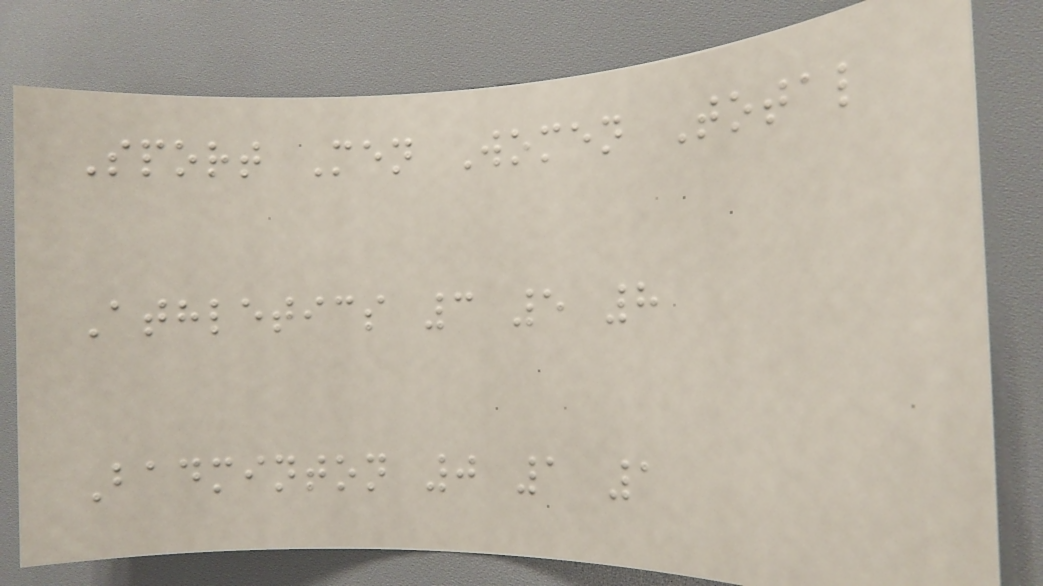Sport Men Women Total
Athletics 3 5 8
Badminton 0 1 1
